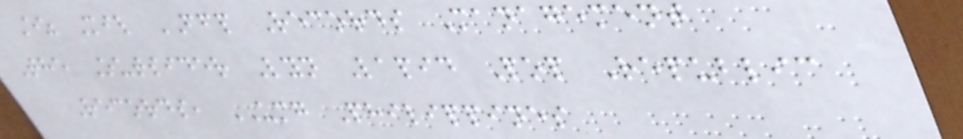Ez Mil FFP Records Management
The Outsider Lyn Lapid Pop Republic
Records, UMG Philippines
